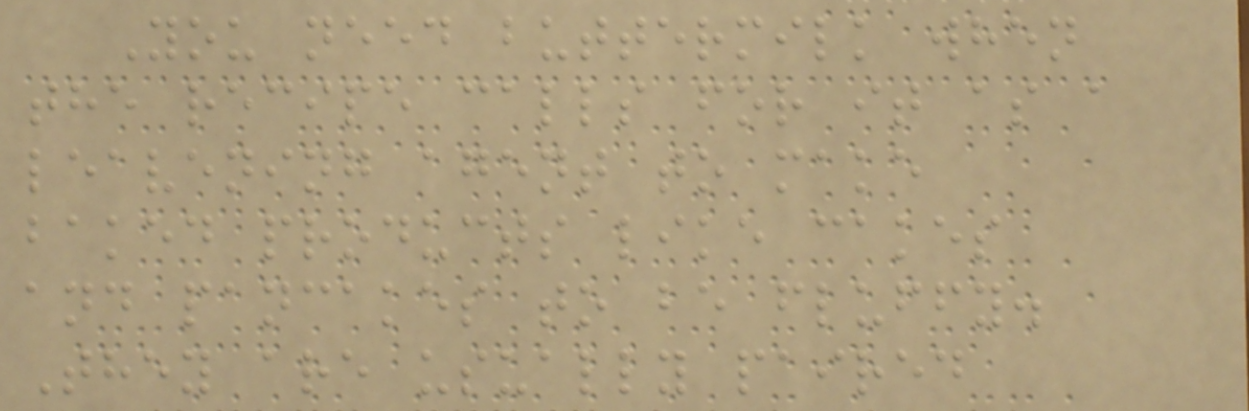You need buttermilk when
the recipe calls for it as a
leavening agent to make
baked products like cakes
and pancakes to be fluffy.
They are usually paired
